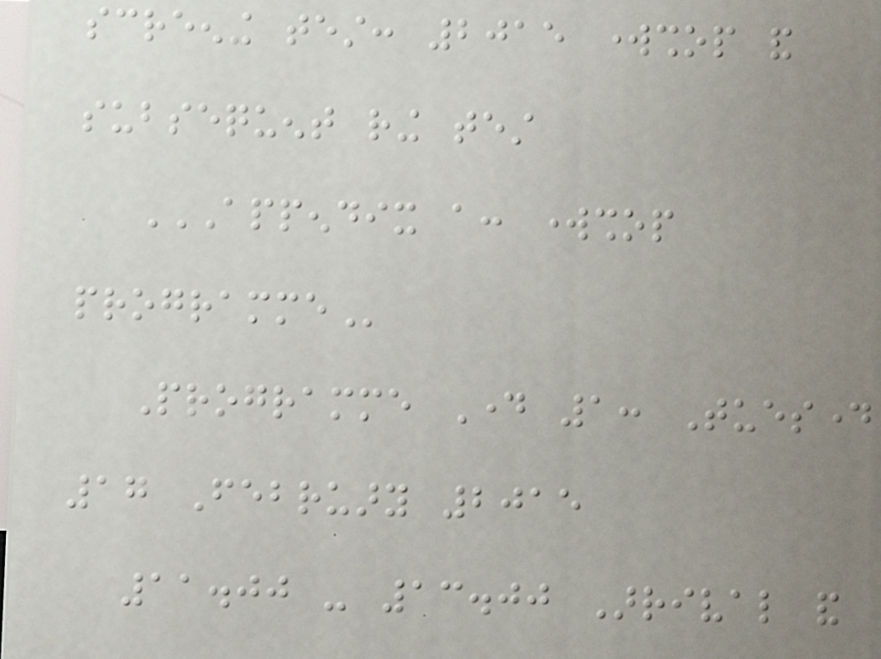screening test: 2015 workshop and
subsequent ring test
APPENDIX A: WORKSHOP
PROGRAMME
Programme Day 1: Tuesday
17 February 2015
11.00 - 13.00 Arrival and
